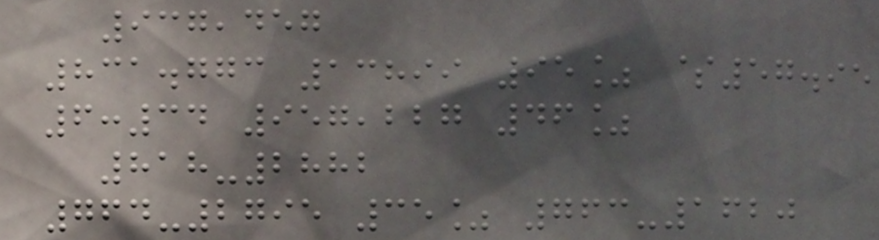937,457
831.773 13899 95% $57.95
6:34 957,227 46%
818-2882
764-2795 35% 763-1620
